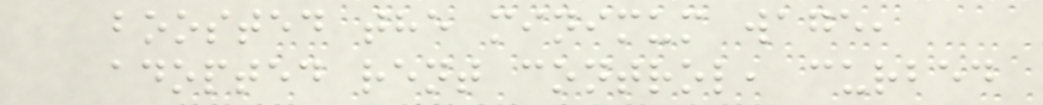boosted the minimum wage,
adopted rent control, curbed
